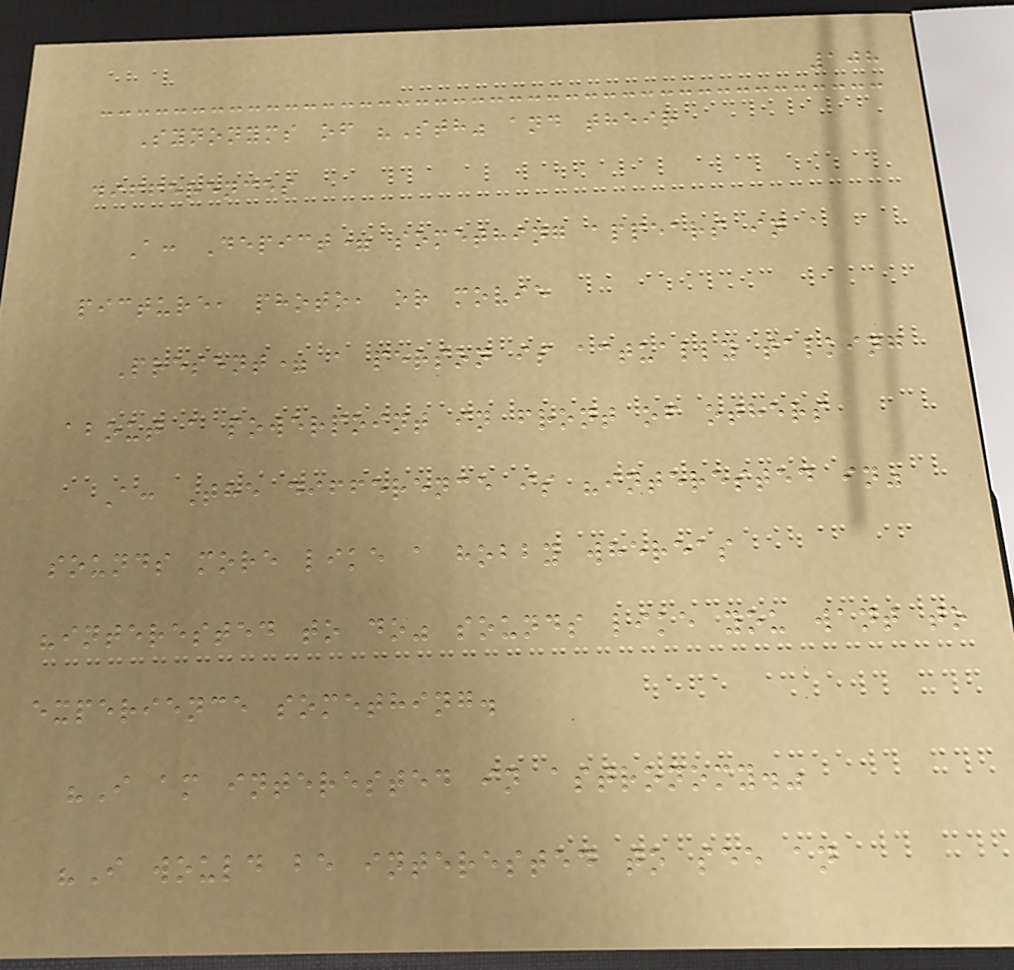108
Synonyms of "Sth" and their
differences
A: Depict= something appears in a
picture, photo, or movie
Present= a person is actually talking
about a powerpoint in front of others
A: The difference is "interested in"
sounds more like a hobby whereas
"interested to do" sounds like you want to
experience something.
"I am interested in astronomy."
"I would be interested to see an
